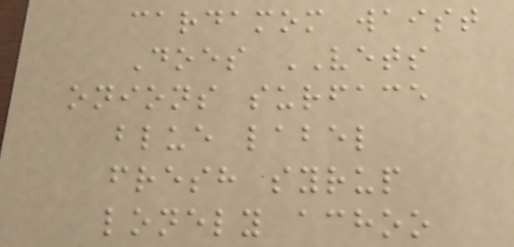cardamom waist
Does VETS
onions surface
blue label
fresh syrup
lonely achoo
